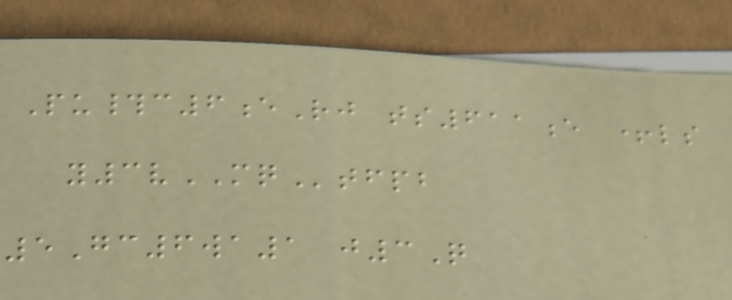Pu#c6eRj ts611e +ls
y3vMQtfpb
5Gc6wa1 j3Q
